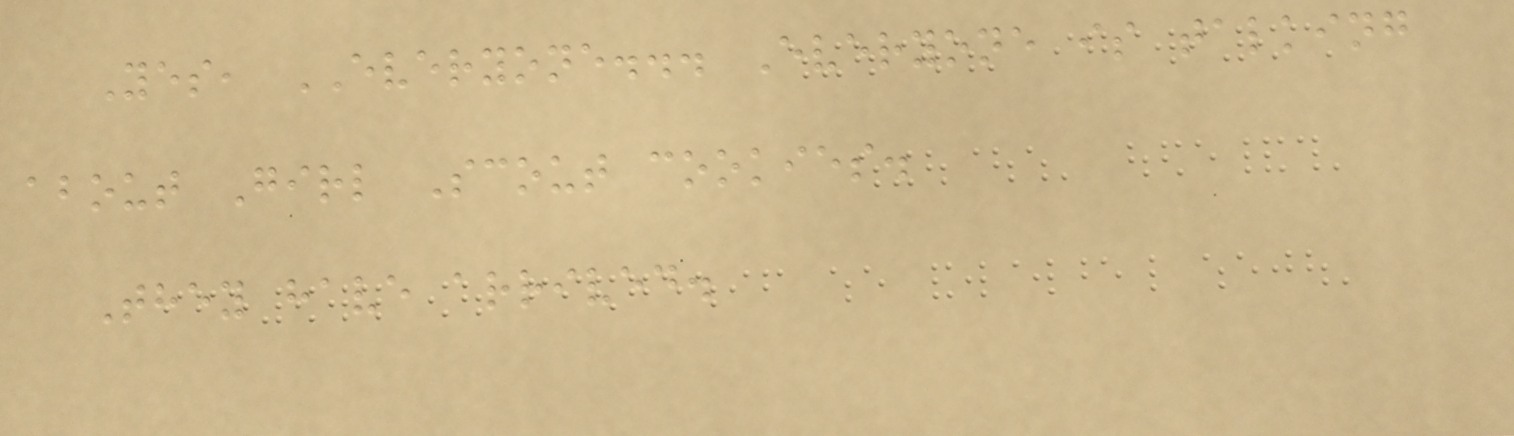Yes, EVERYONE... Everyone is talking
about Girl Scout cookies.
They have arrived.
